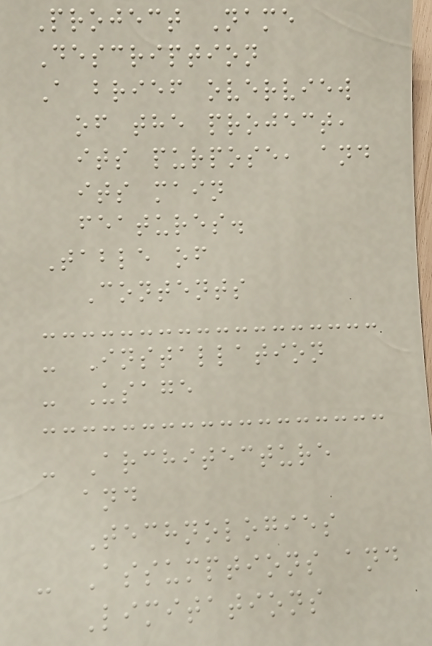Project Name
Description
A brief overview
of the project,
its purpose, and
its main
features.
Table of
Contents
- Installation
- Usage
- Architecture
and
Technologies
- Assumptions and
Limitations
